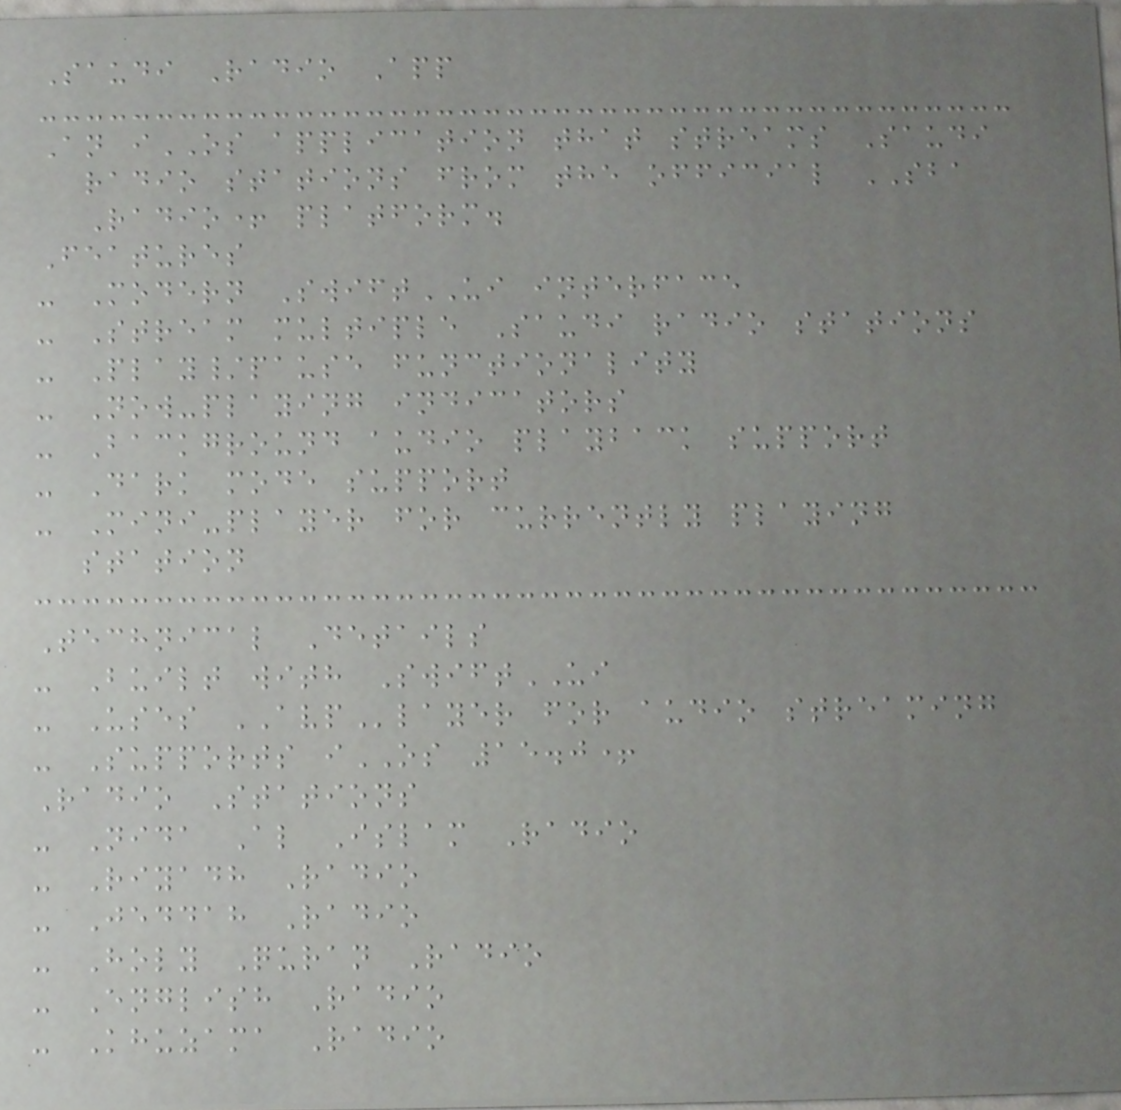Saudi Radio App
An iOS application that streams Saudi
radio stations from the official SBA
Radio+ platform.
Features
- Modern SwiftUI interface
- Stream multiple Saudi radio stations
- Play/pause functionality
- Now-playing indicators
- Background audio playback support
- Dark mode support
- Mini-player for currently playing
station
Technical Details
- Built with SwiftUI
- Uses AVPlayer for audio streaming
- Supports iOS 15.0+
Radio Stations
- Nida Al Islam Radio
- Riyadh Radio
- Jeddah Radio
- Holy Quran Radio
- English Radio
- Khuzama Radio
